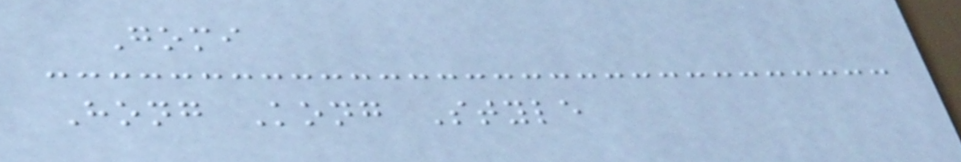Gomi
Hong Kong Style
